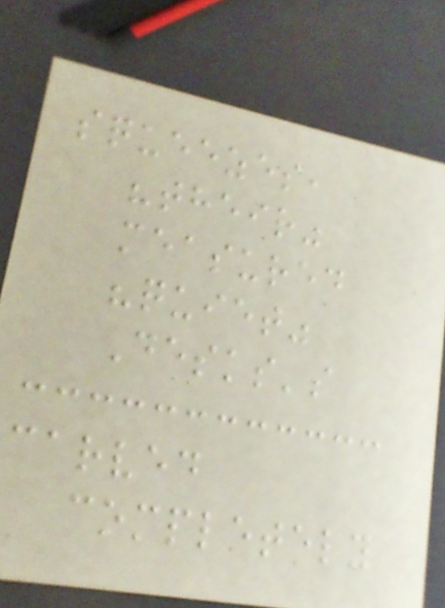squeezes,
"their"
measured
"quiet"
Desks's
carved
completely
